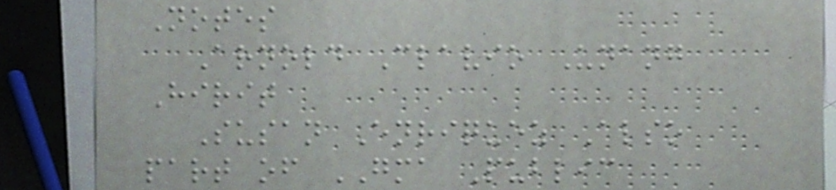Notes
Arnold Clavio Unang
Hirit
Susan Enriquez Also
part of GMA Public
